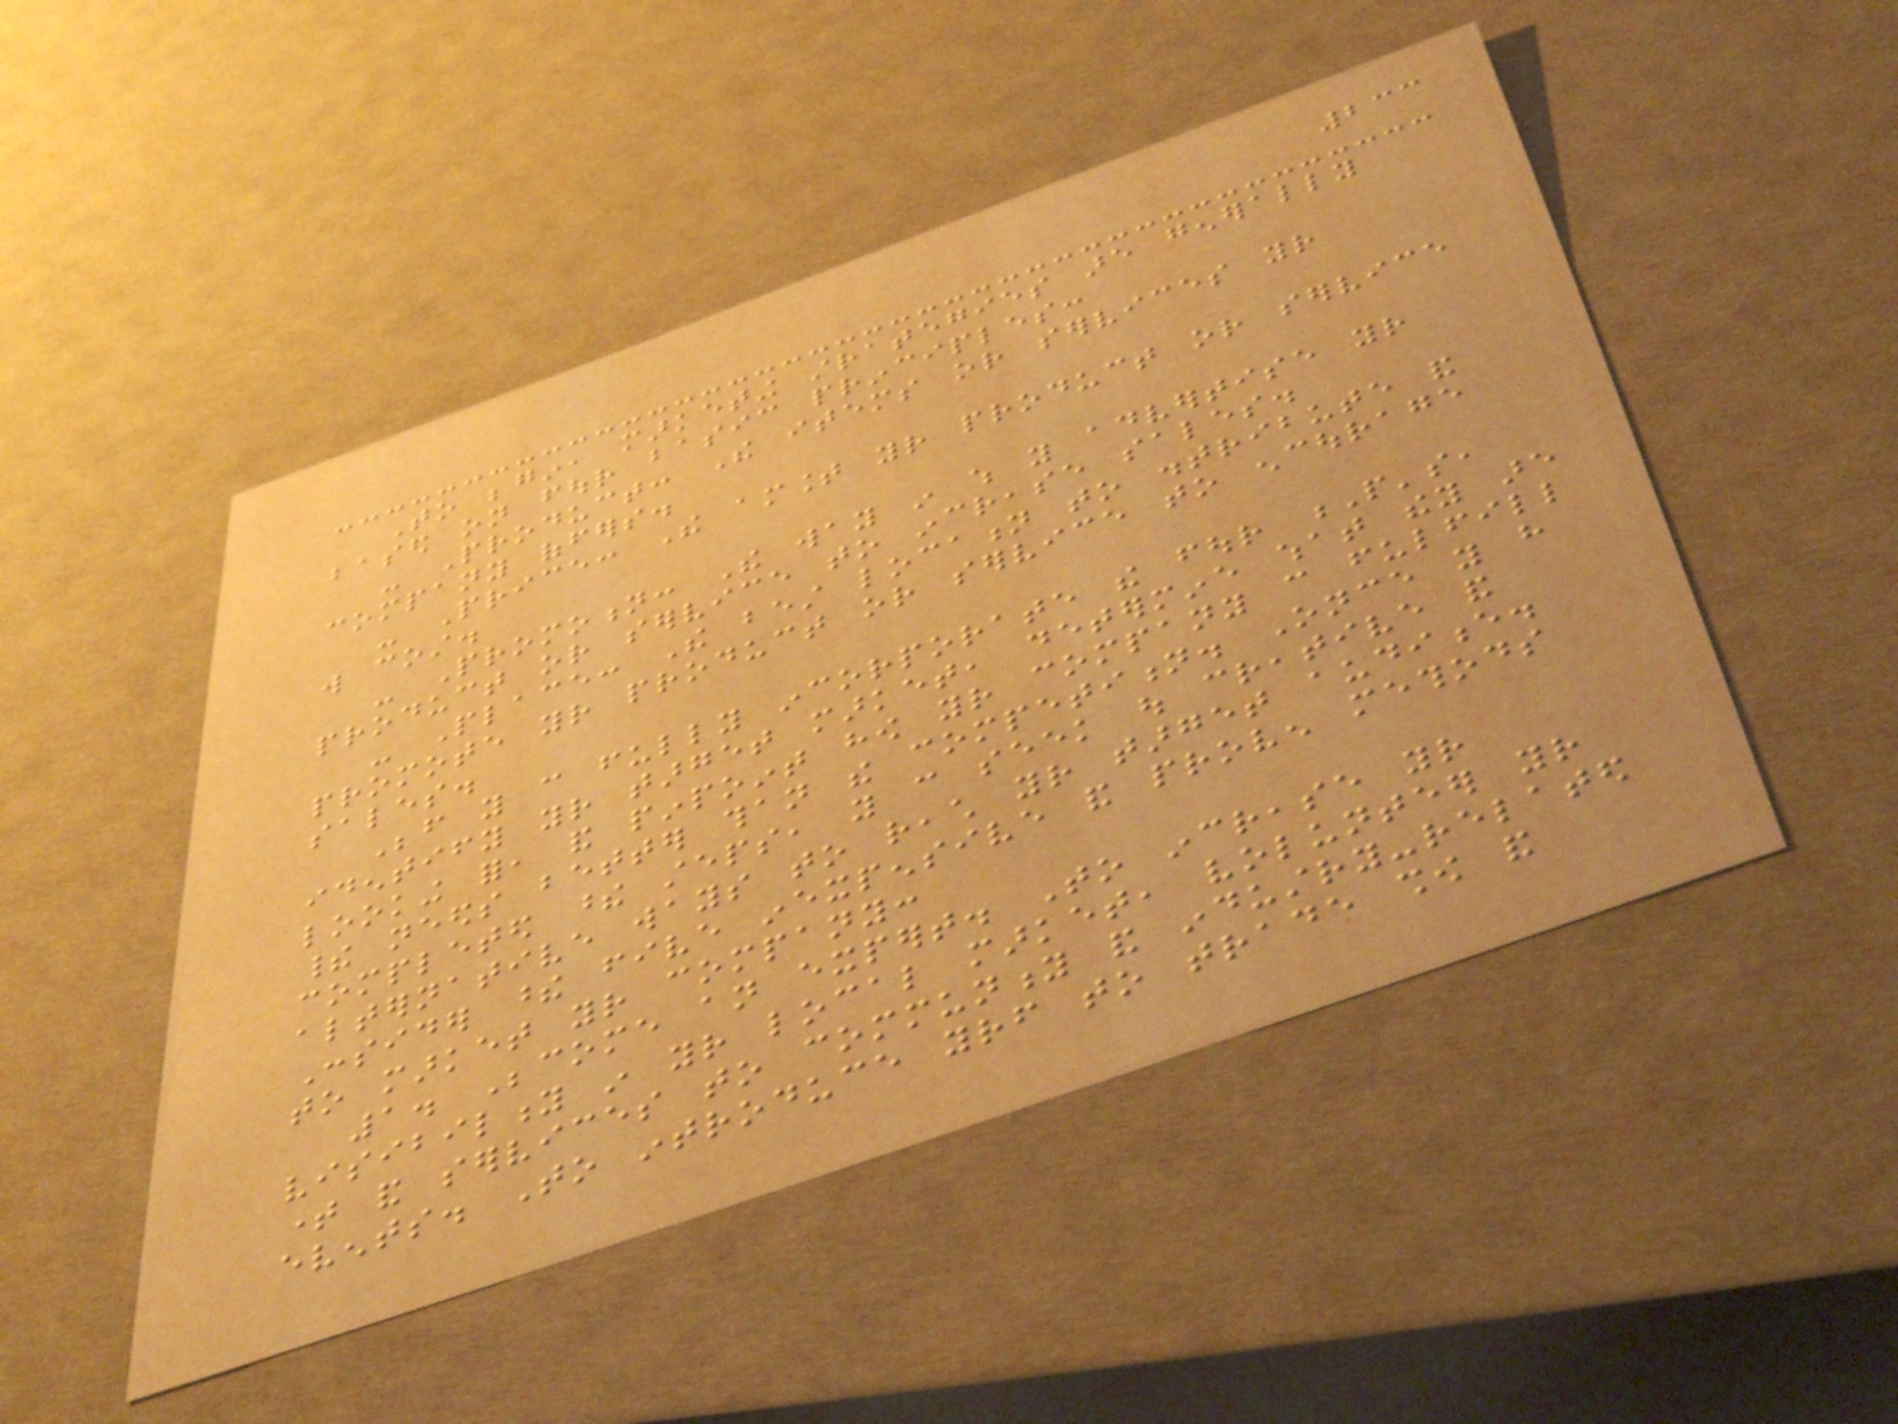233
To begin, marketing strategies are generally
based on four basic principles:
- Product: The items or services your
company offers.
- Price: The amount your product or service
will cost.
- Promotion: The way in which you advertise your
product or service to increase sales.
- Place: The best location to distribute and
promote your product or service to encourage
sales.
Before you can fully incorporate the four P's,
identify your target market, determine what they are
looking for, and pinpoint how your company can fulfill
their needs better than the competition. Once you have
completed these steps, you can seek out creative and
alternative ways to reach your target audience.
Consider these five inexpensive and proven methods
to market your company:
1. Become an expert. To increase your
visibility in your local market, volunteer your
time and services to community and industry-related
events. To introduce yourself to trade show and
